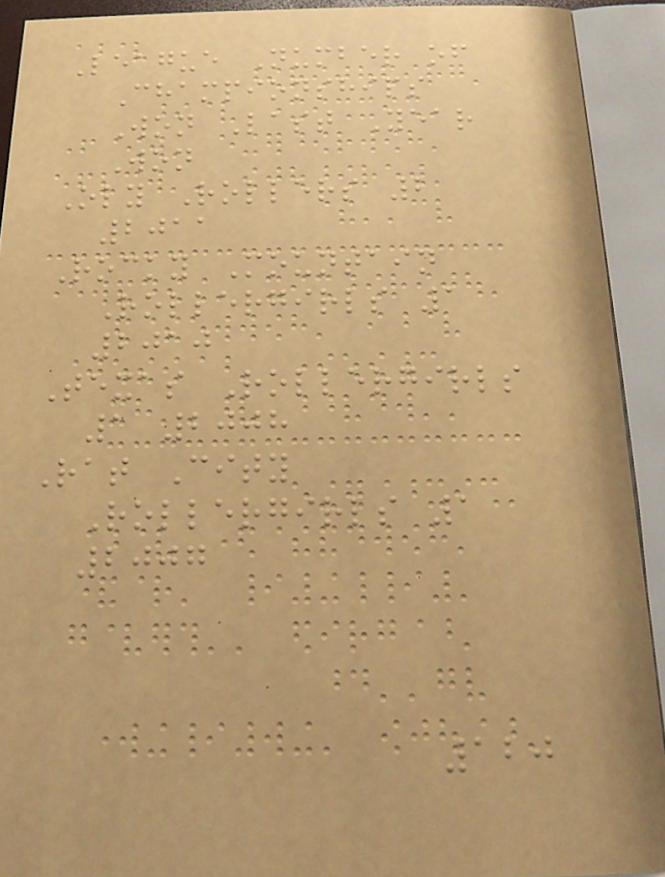League Number of
Championships
Won Last Year
Won
Oly Rollers 2
2011
Rocky Mountain
Rollergirls 1
2010
Texas Rollergirls
1 2008
Rat City
Rollergirls 1
2007
120
